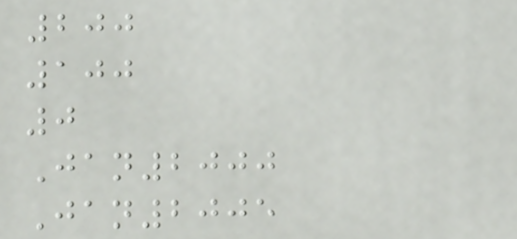200
100
0
Jan2000
Jan2005
